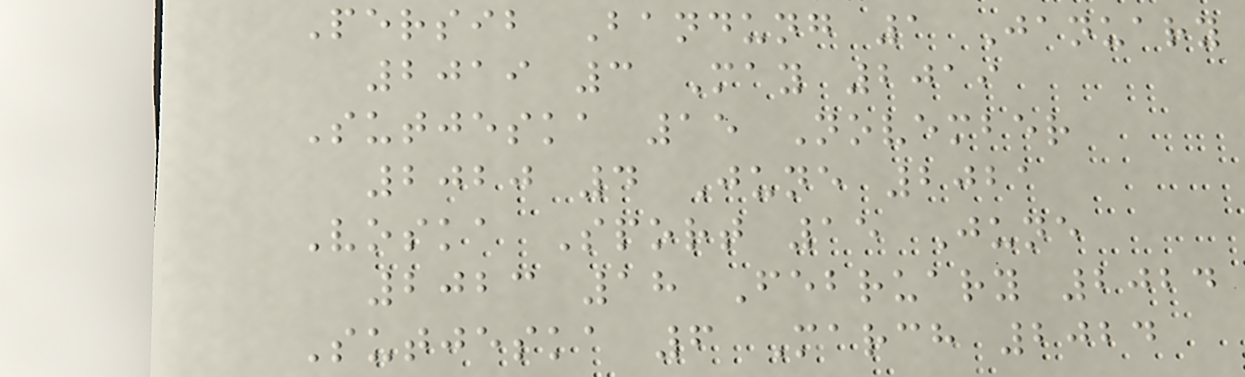Persib Bandung 1 January
2019 3 May 2019
Sutjeska 15 November
2020 4 June 2021
Voska Sport 15 June
2023 18 February 2024
Sutjeska 6 March 2024
